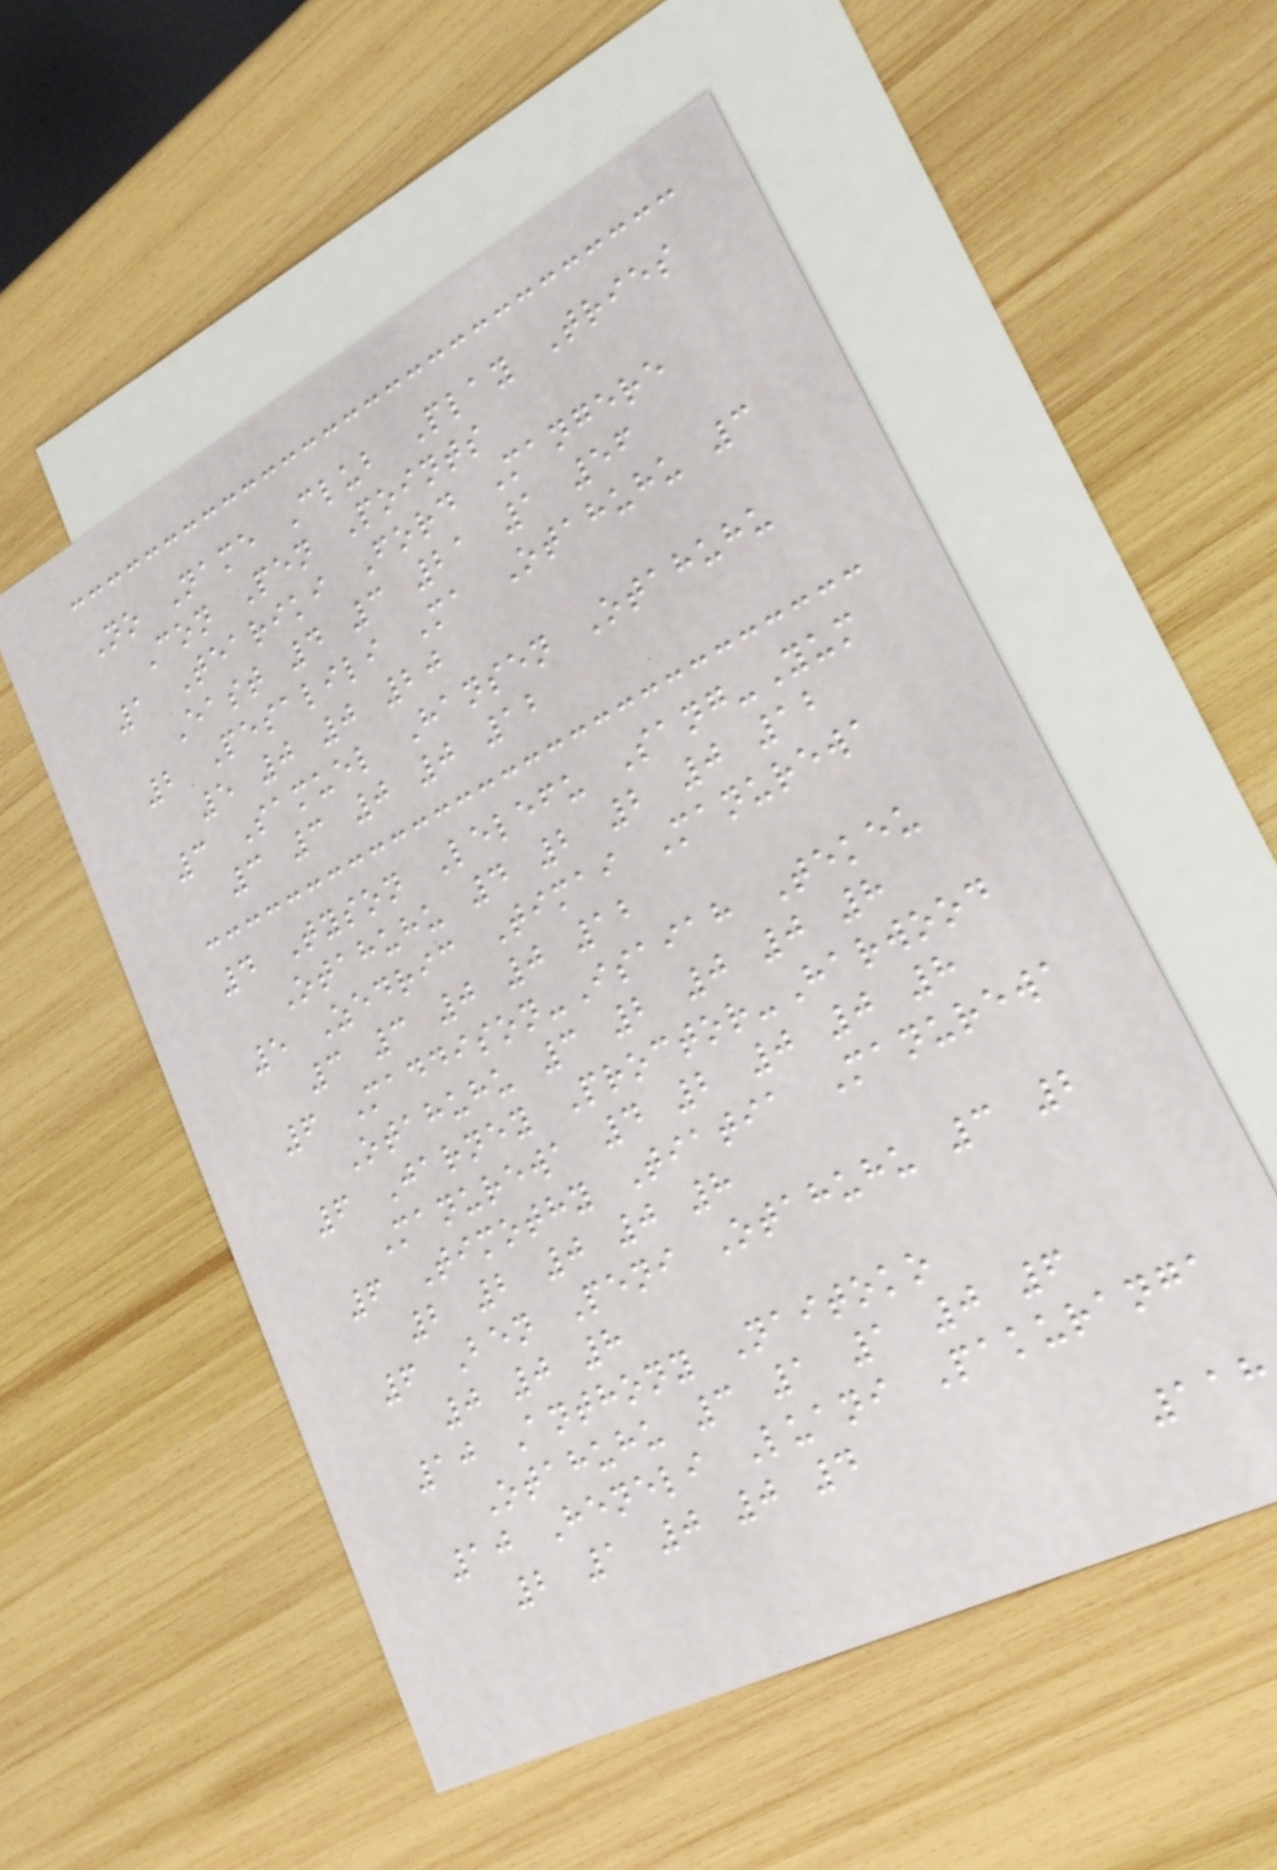No Name Club Play Tries
Con Pen Points
1 Teariki Ford Mangere
East 4 3 21 1 56
2 Pesalili Ma Otahuhu 3
5 0 0 20
3 Samuel Hansen Otahuhu
3 3 0 0 12
4 Tyson Lelefu Sang-Yum
Otahuhu 4 2 2 0 12
5 Zedric Timai Manurewa
3 3 0 0 12
6 Maddison-Isaiah Tekeu
Otahuhu 3 2 0 0 8
6 Jarney Proctor-Harwood
Manurewa 4 2 0 0 8
6 Timothy Tiatia Manurewa
2 2 0 0 8
6 Ben Peni Otahuhu 3 2
0 0 8
10 Anthony Naitoko
Otahuhu 3 1 1 0 6
10 Heneli Luani Pakuranga
2 1 0 0 4
118
